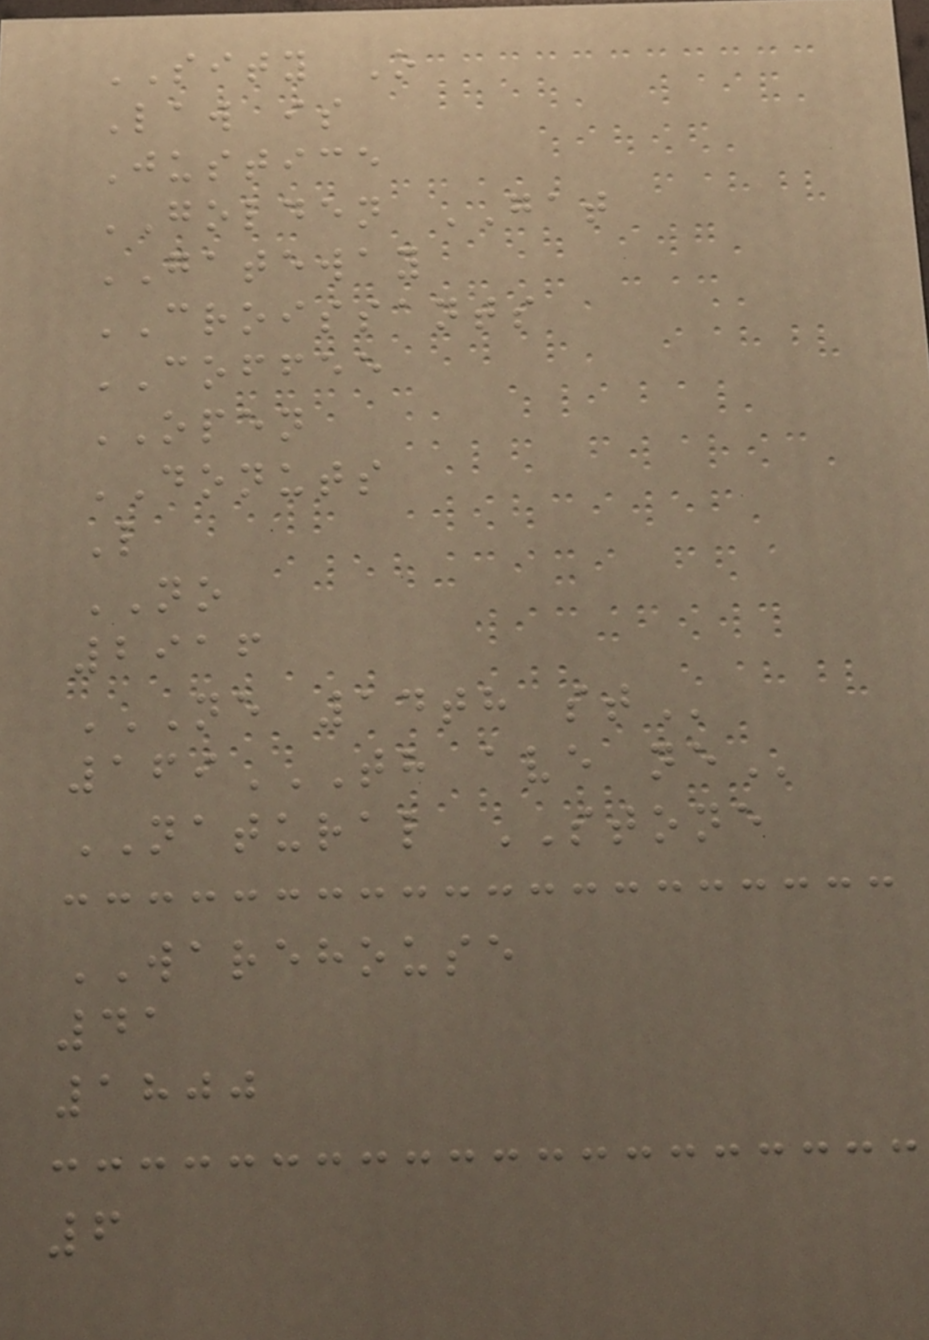SITY O
Law is
Justice
GOLDEN GAT
GATEWAY
CROISSANTS
COFFEE
OPEN
DONUTS
L
NO
2916
NE 14TH ST
169TH AVE NE
NATURAL STONE
WAREHOUSE
41
1800
6
